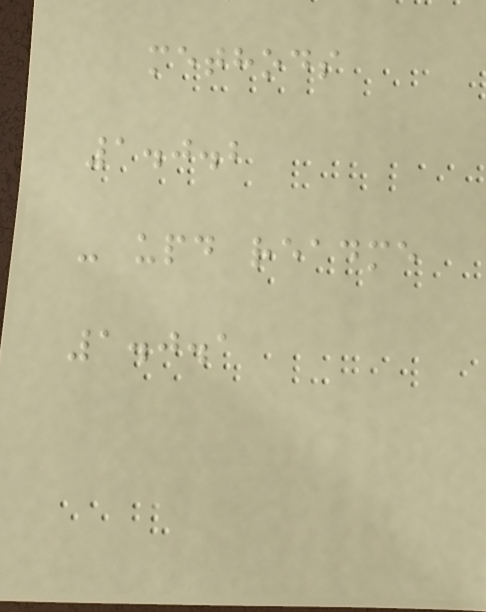methods
1.0.2
- upd readme
1.0.1
